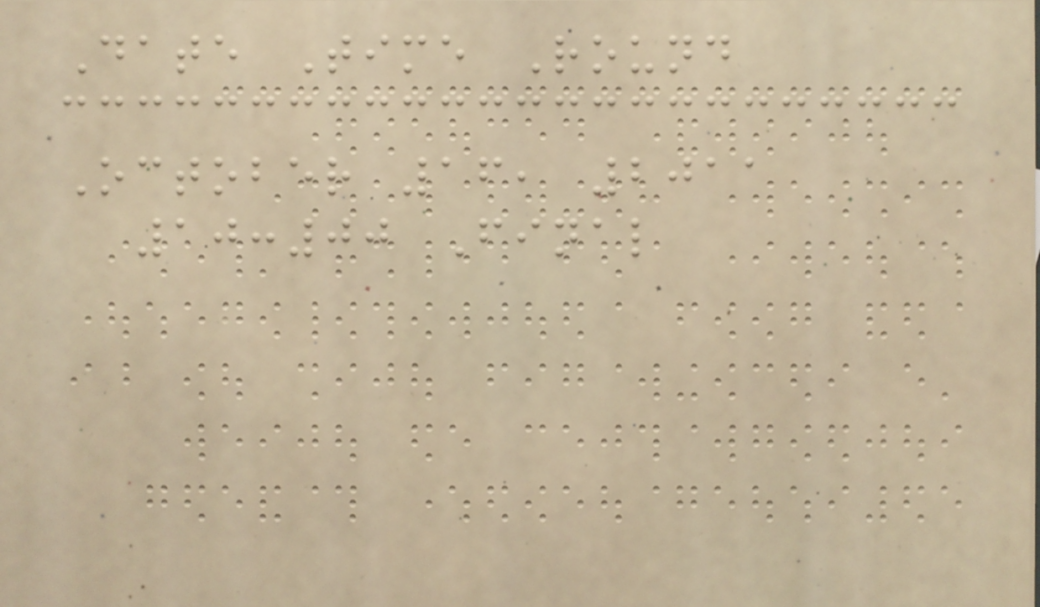Date Time Round
October 16, 2011
10:00 Final
